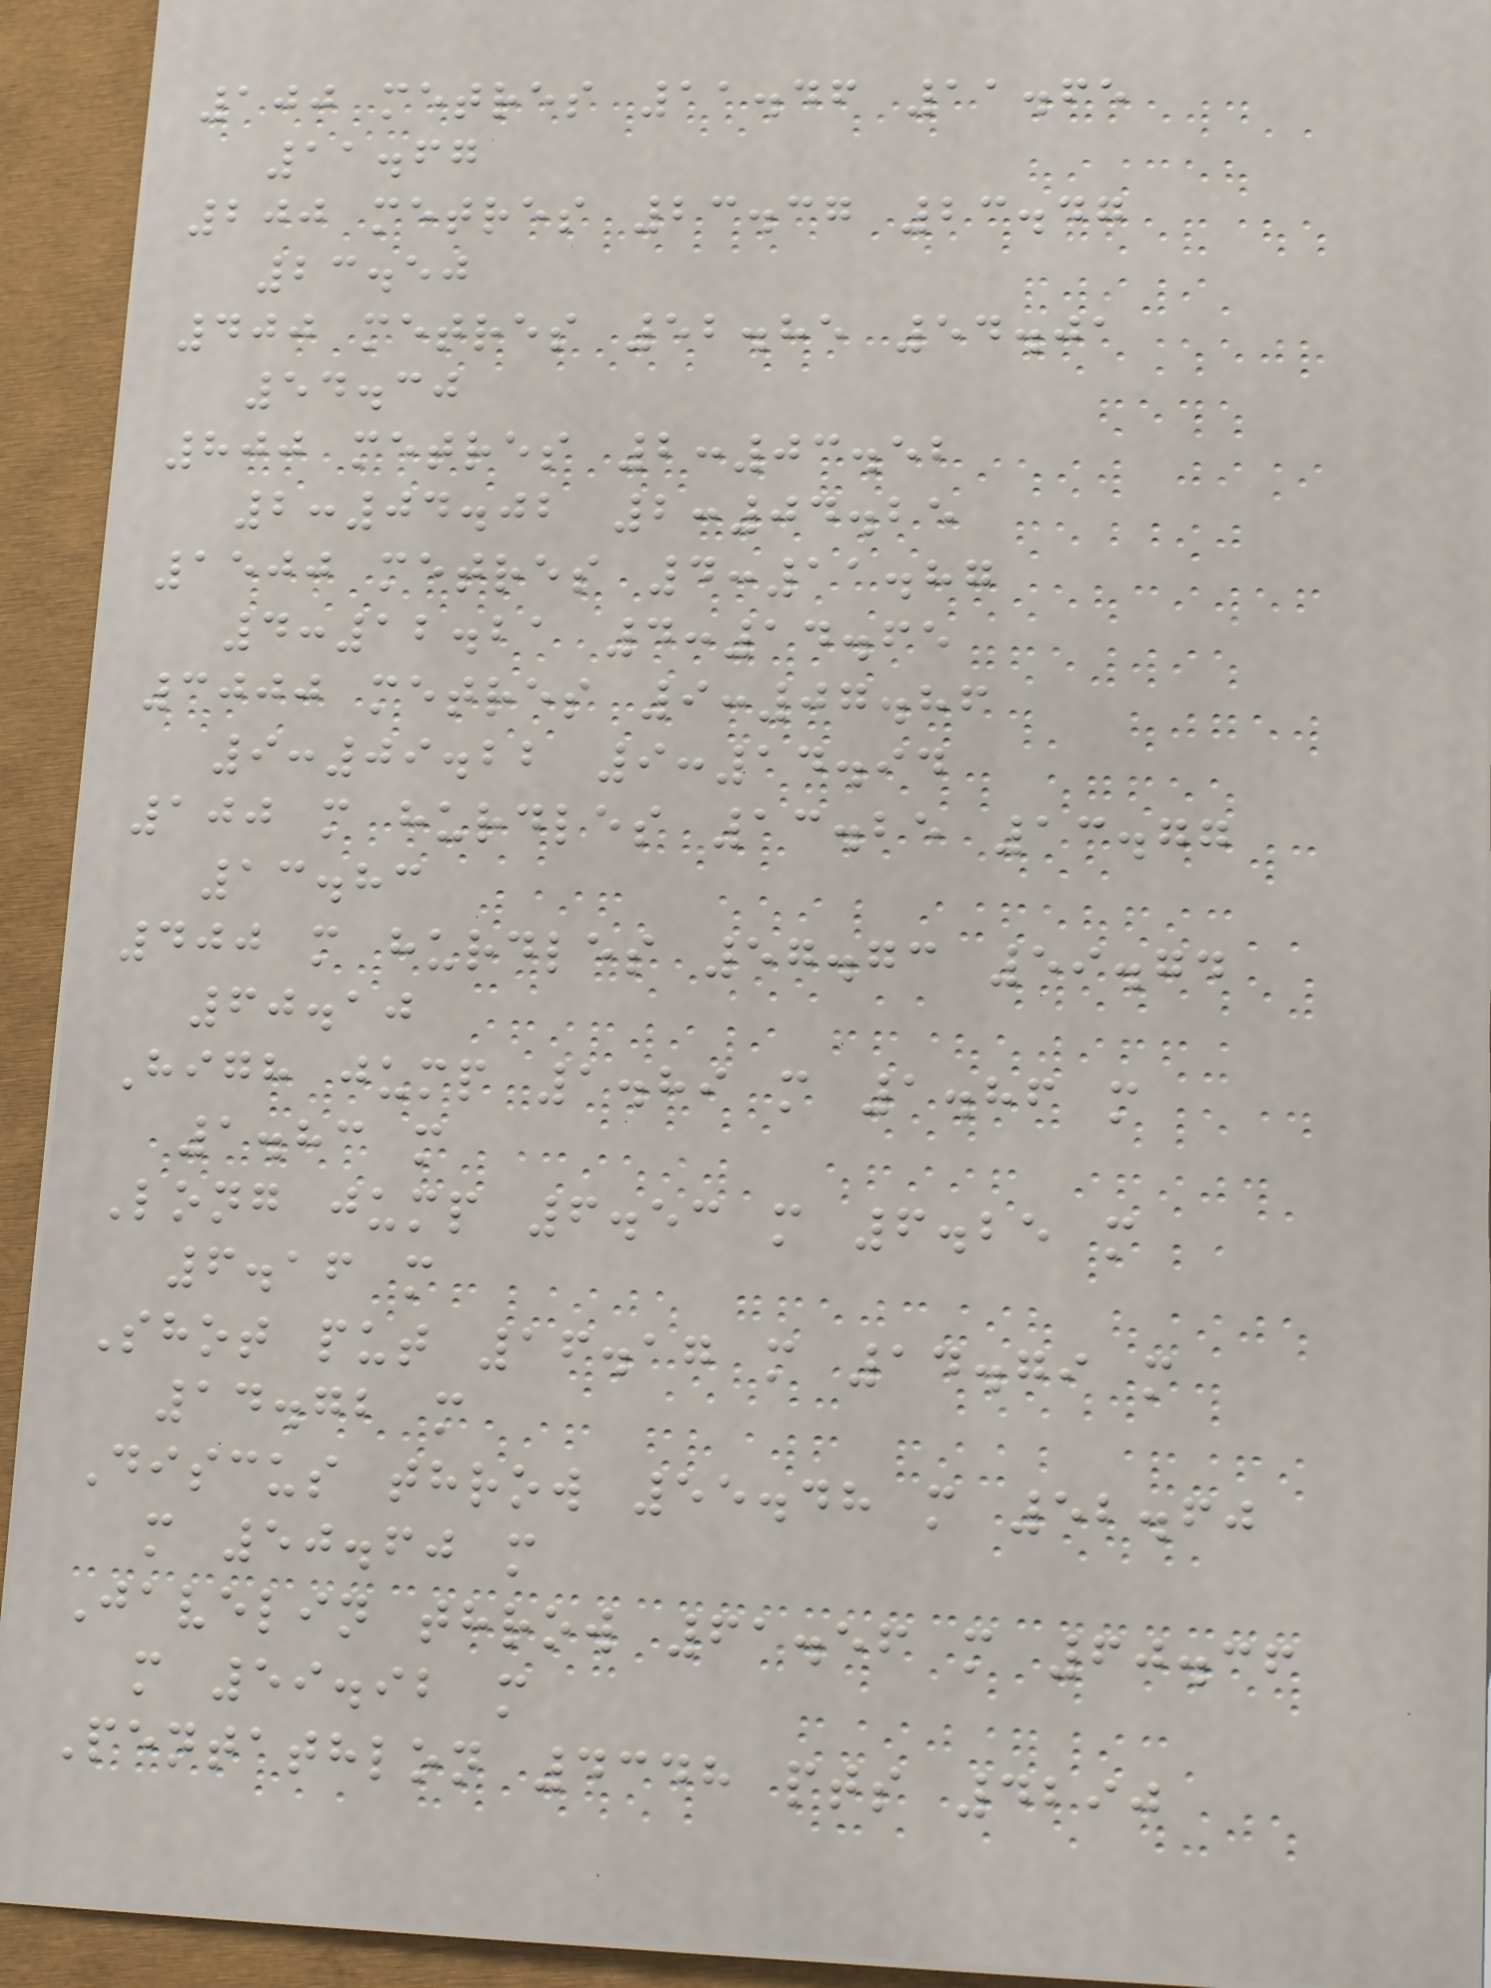100 metres 11.46 11.65
11.67
200 metres 23.37 23.47
23.50
400 metres 52.85 54.01
54.30
800 metres 2:03.52
2:04.02 2:04.25
1500 metres 4:11.87
4:12.21 4:14.65
3000 metres 9:07.86
9:09.22 9:14.94
100 m hurdles 13.25 13.77
13.83
400 m hurdles 57.73 59.74
60.10
High jump 1.89 m 1.86 m
1.83 m
Long jump 6.53 m 6.25 m
6.16 m
Shot put 16.17 m 14.79 m
14.72 m
Discus throw 55.48 m 52.60
m 50.60 m
Javelin throw 61.56 m 60.36
m 59.92 m
Pentathlon 4348 pts 4290
